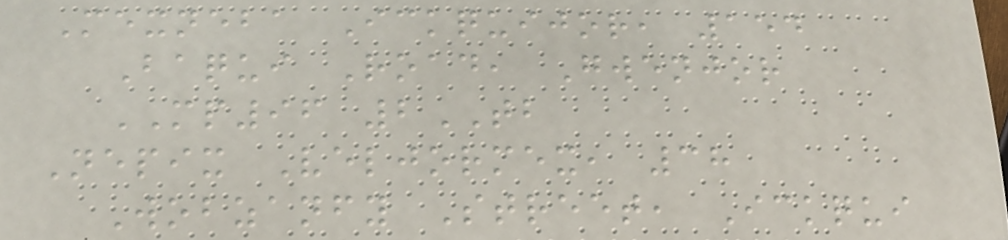Mexneba Ickquijor, 154
Baqui Road, Gwenjor
MP96 2TB
Nepix Veljormex, 38
Wobzanfy Street, Ickqui
